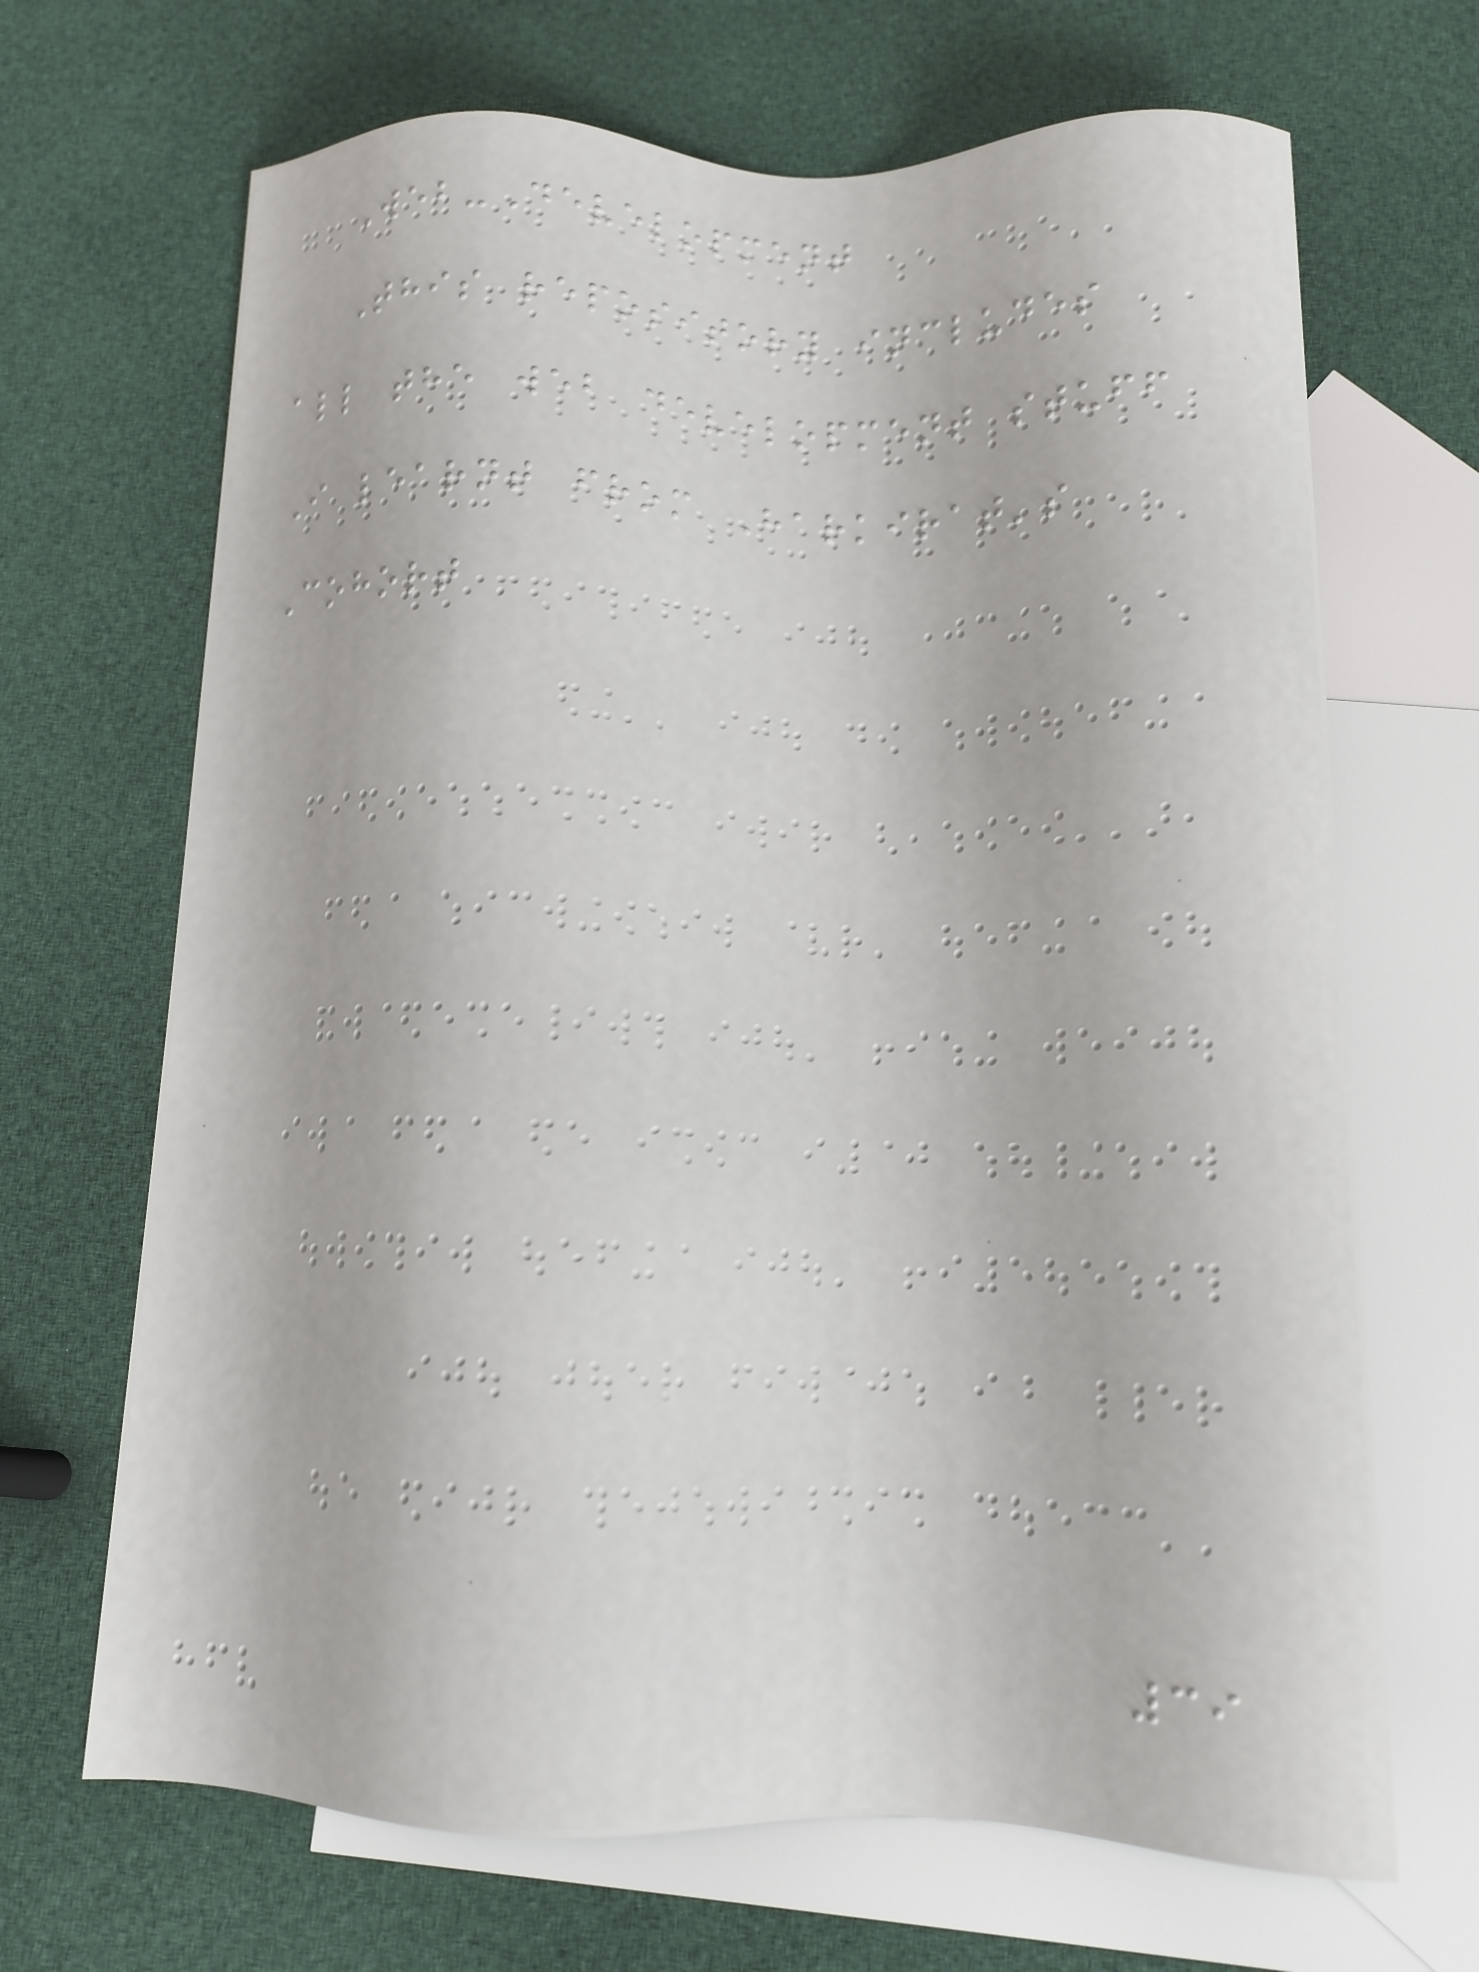Web-Development
This repository includes
all the web development stuff
I learnt from Harkirat's
Cohort
39
